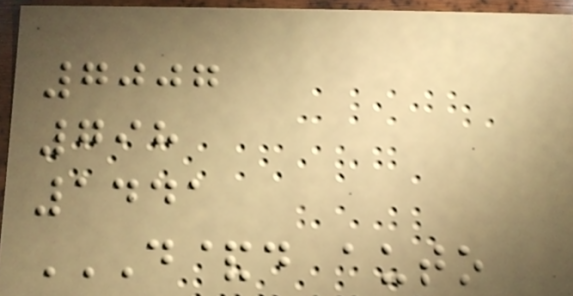7007
798
1441
D&D AUTO
